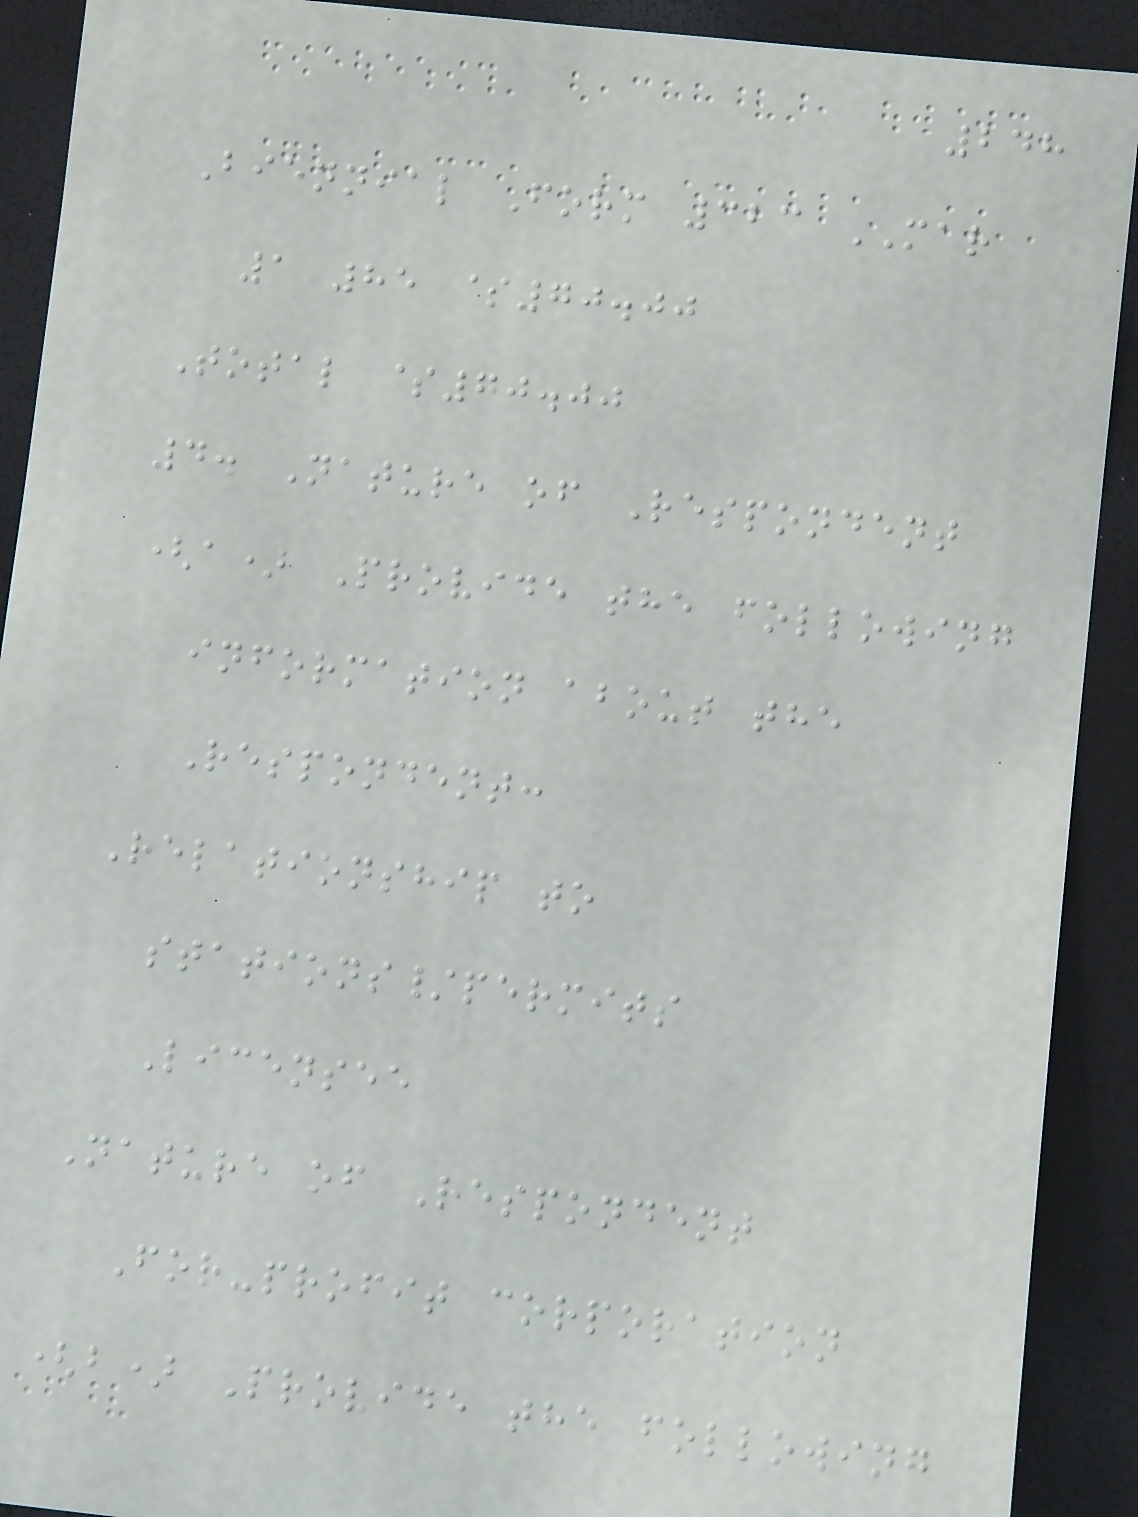248
Biennial Form 323 MAR
1 85 $70.00
Total $70.00
4. Nature of Respondent
(a) Provide the following
information about the
Respondent:
Relationship to
stations/permits
Licensee
Nature of Respondent
For-profit corporation
(b) Provide the following
